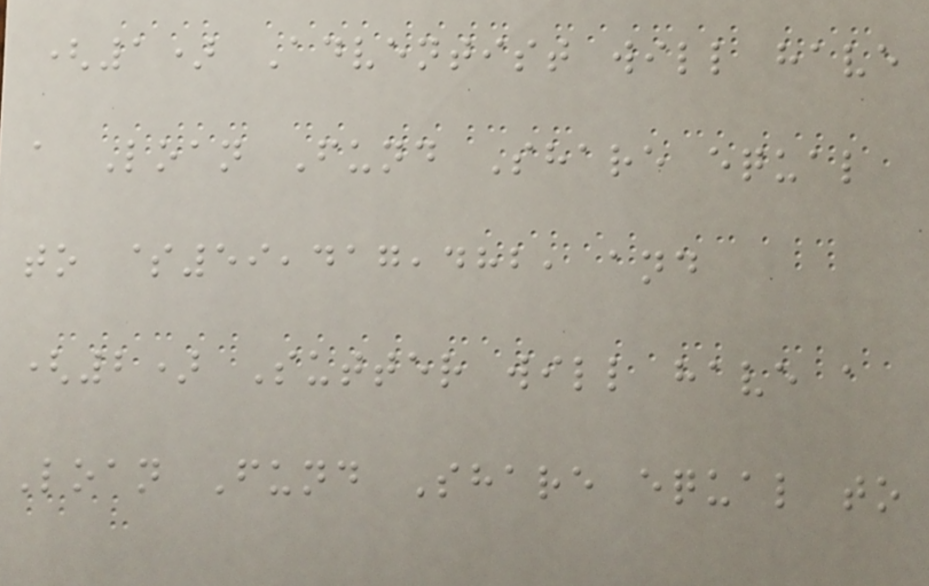(1) Adventist will have
a Loan Fund Share equal
to $59,417,482, and
(2) Sutter will have a
Loan Fund Share equal to
